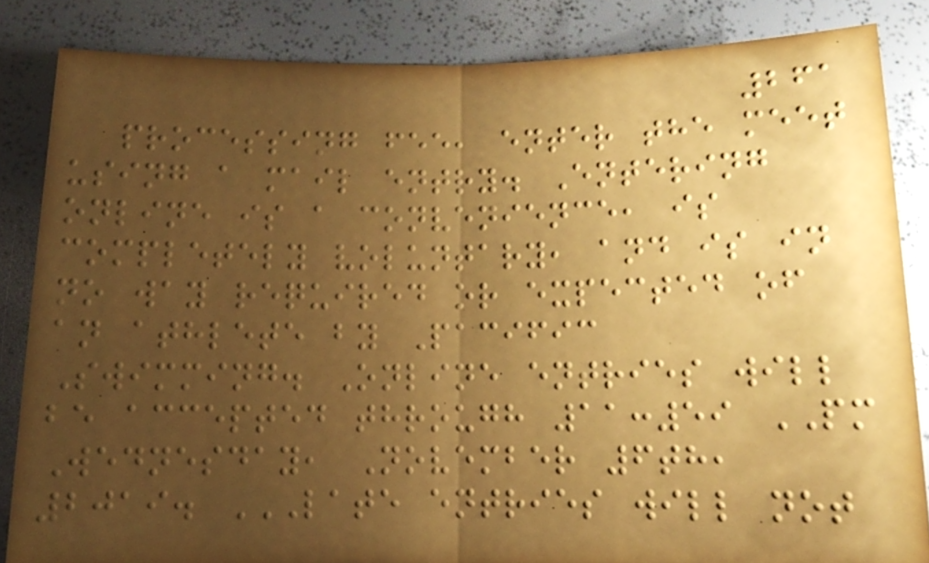261
processing fee, enter the meet
using a mail entry. Entering
online is a convenience, is
completely voluntary, and is in
no way required or expected of
an athlete by Pacific
Swimming. Online entries will
be accepted through 11:59 PM
Wednesday, November 6th,
2019. LATE ENTRIES WILL NOT
